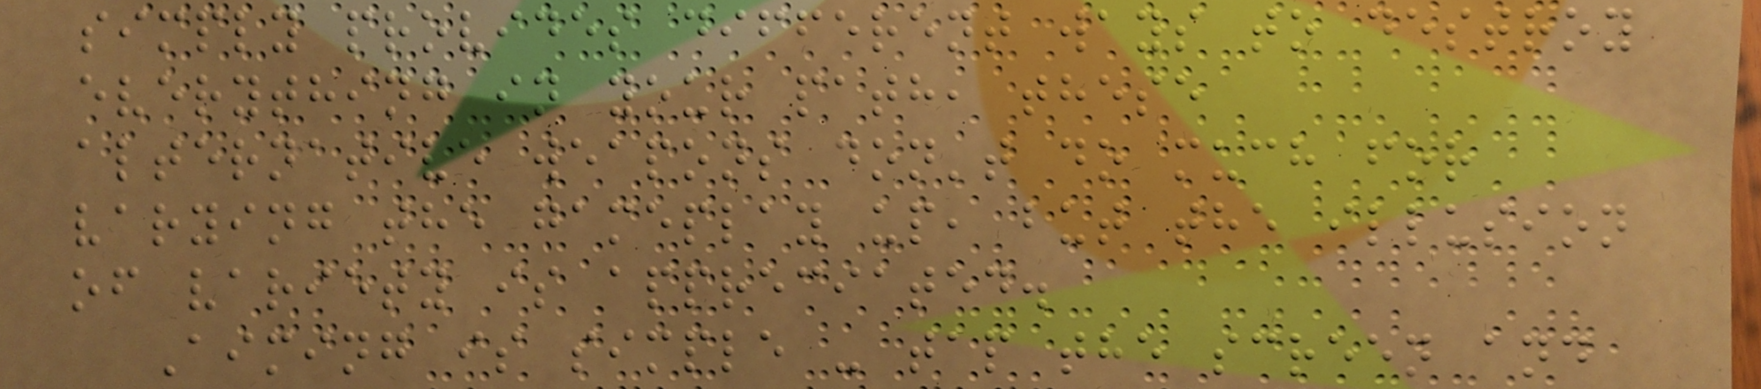simply provides different ways to destroy
everything in your path, these
alternative weapons don't do much for
varying the gameplay up, but the illusion
of variety is appreciated.
Aiming is simple - tap the screen and
